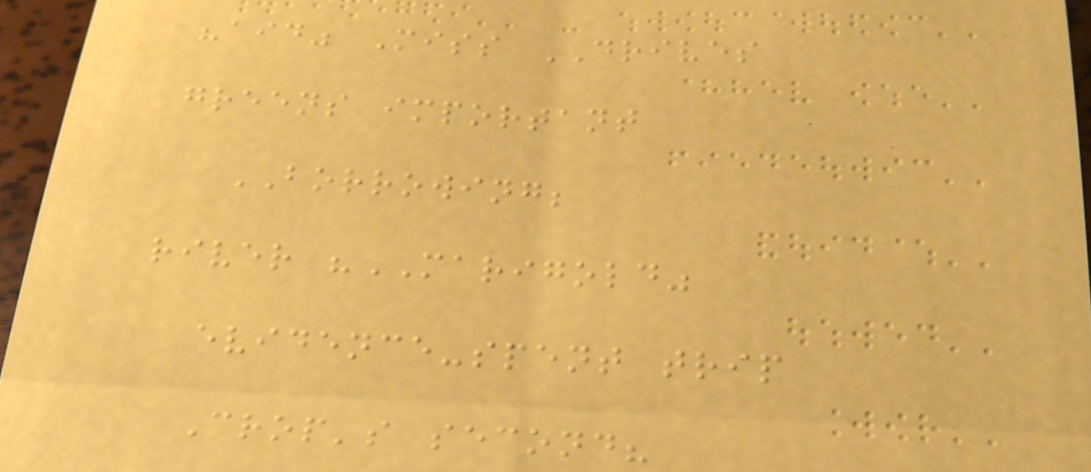"aid" Miss DRIVES
greens important
BORROWING;
river "MARIGOLD"
evidence-spent trip
Crop's second?
